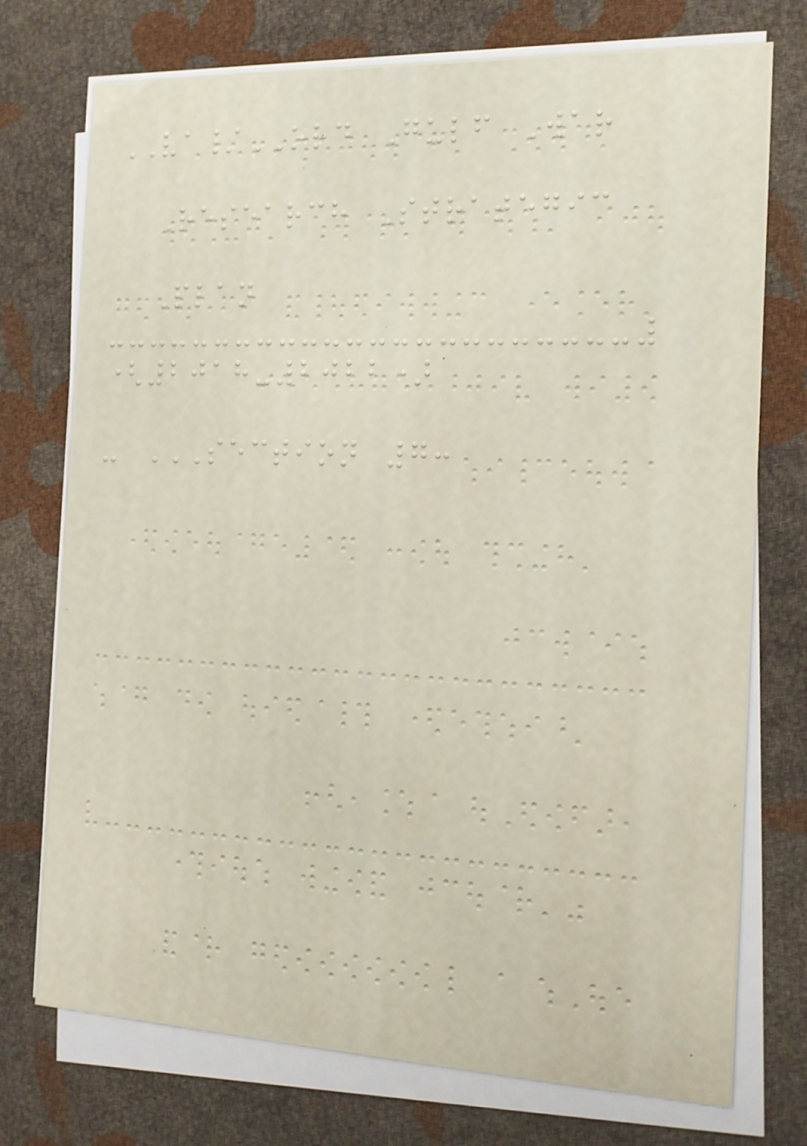VA/ORD Gulf War
Research Strategic
Plan
(2018-2022)
- SECTION 7:
